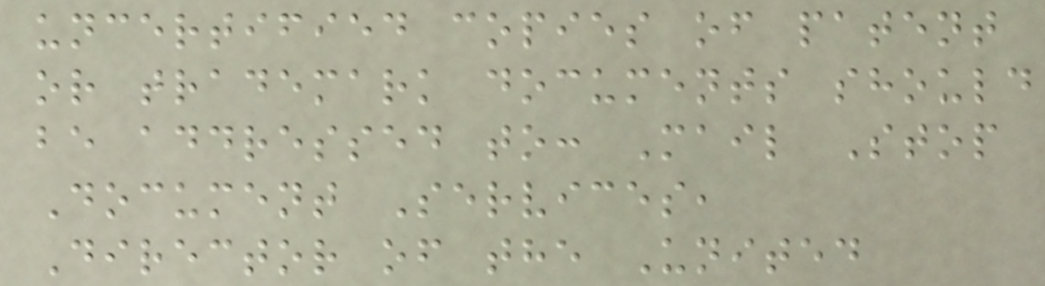uncertified copies of patent
or trademark documents should
be addressed to: Mail Stop
Document Services,
Director of the United
